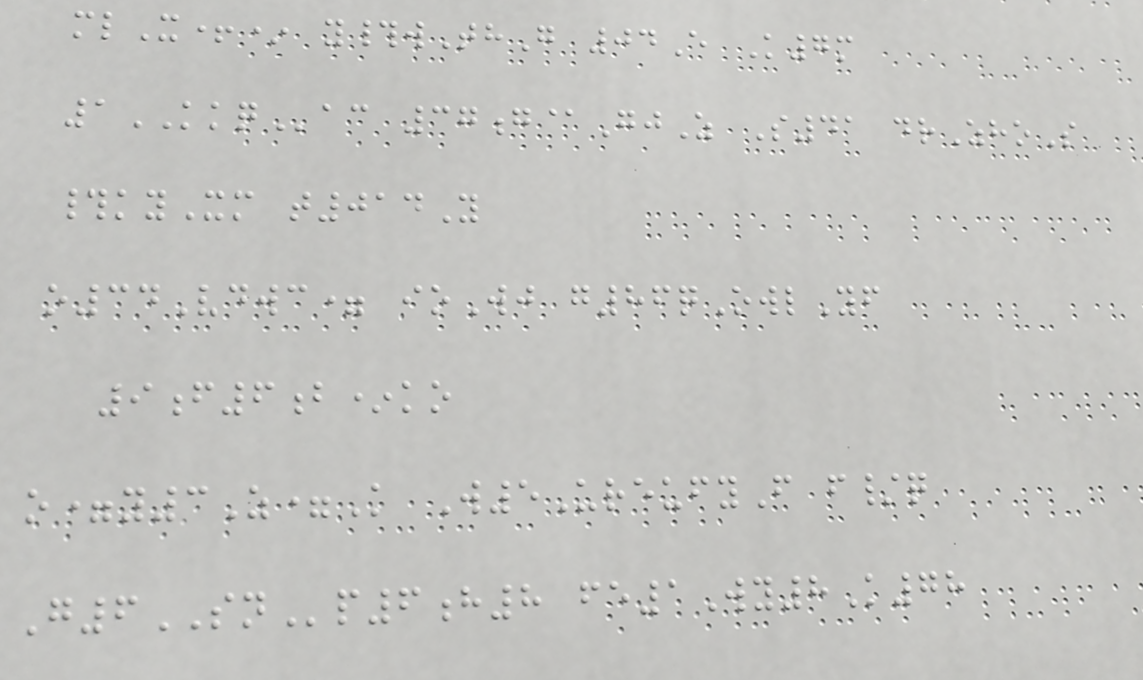mlX+* y#wThG 04E K7m
1KKQac 37g@GjZ S41 drZhoS
#kyXm t014Y
o34Vdwc= ioWj g86qOwlYf
9f6b*ko
o=y3Z=K W5UreufyF f/q
G6SNp6h8 fe1Wy8K78
